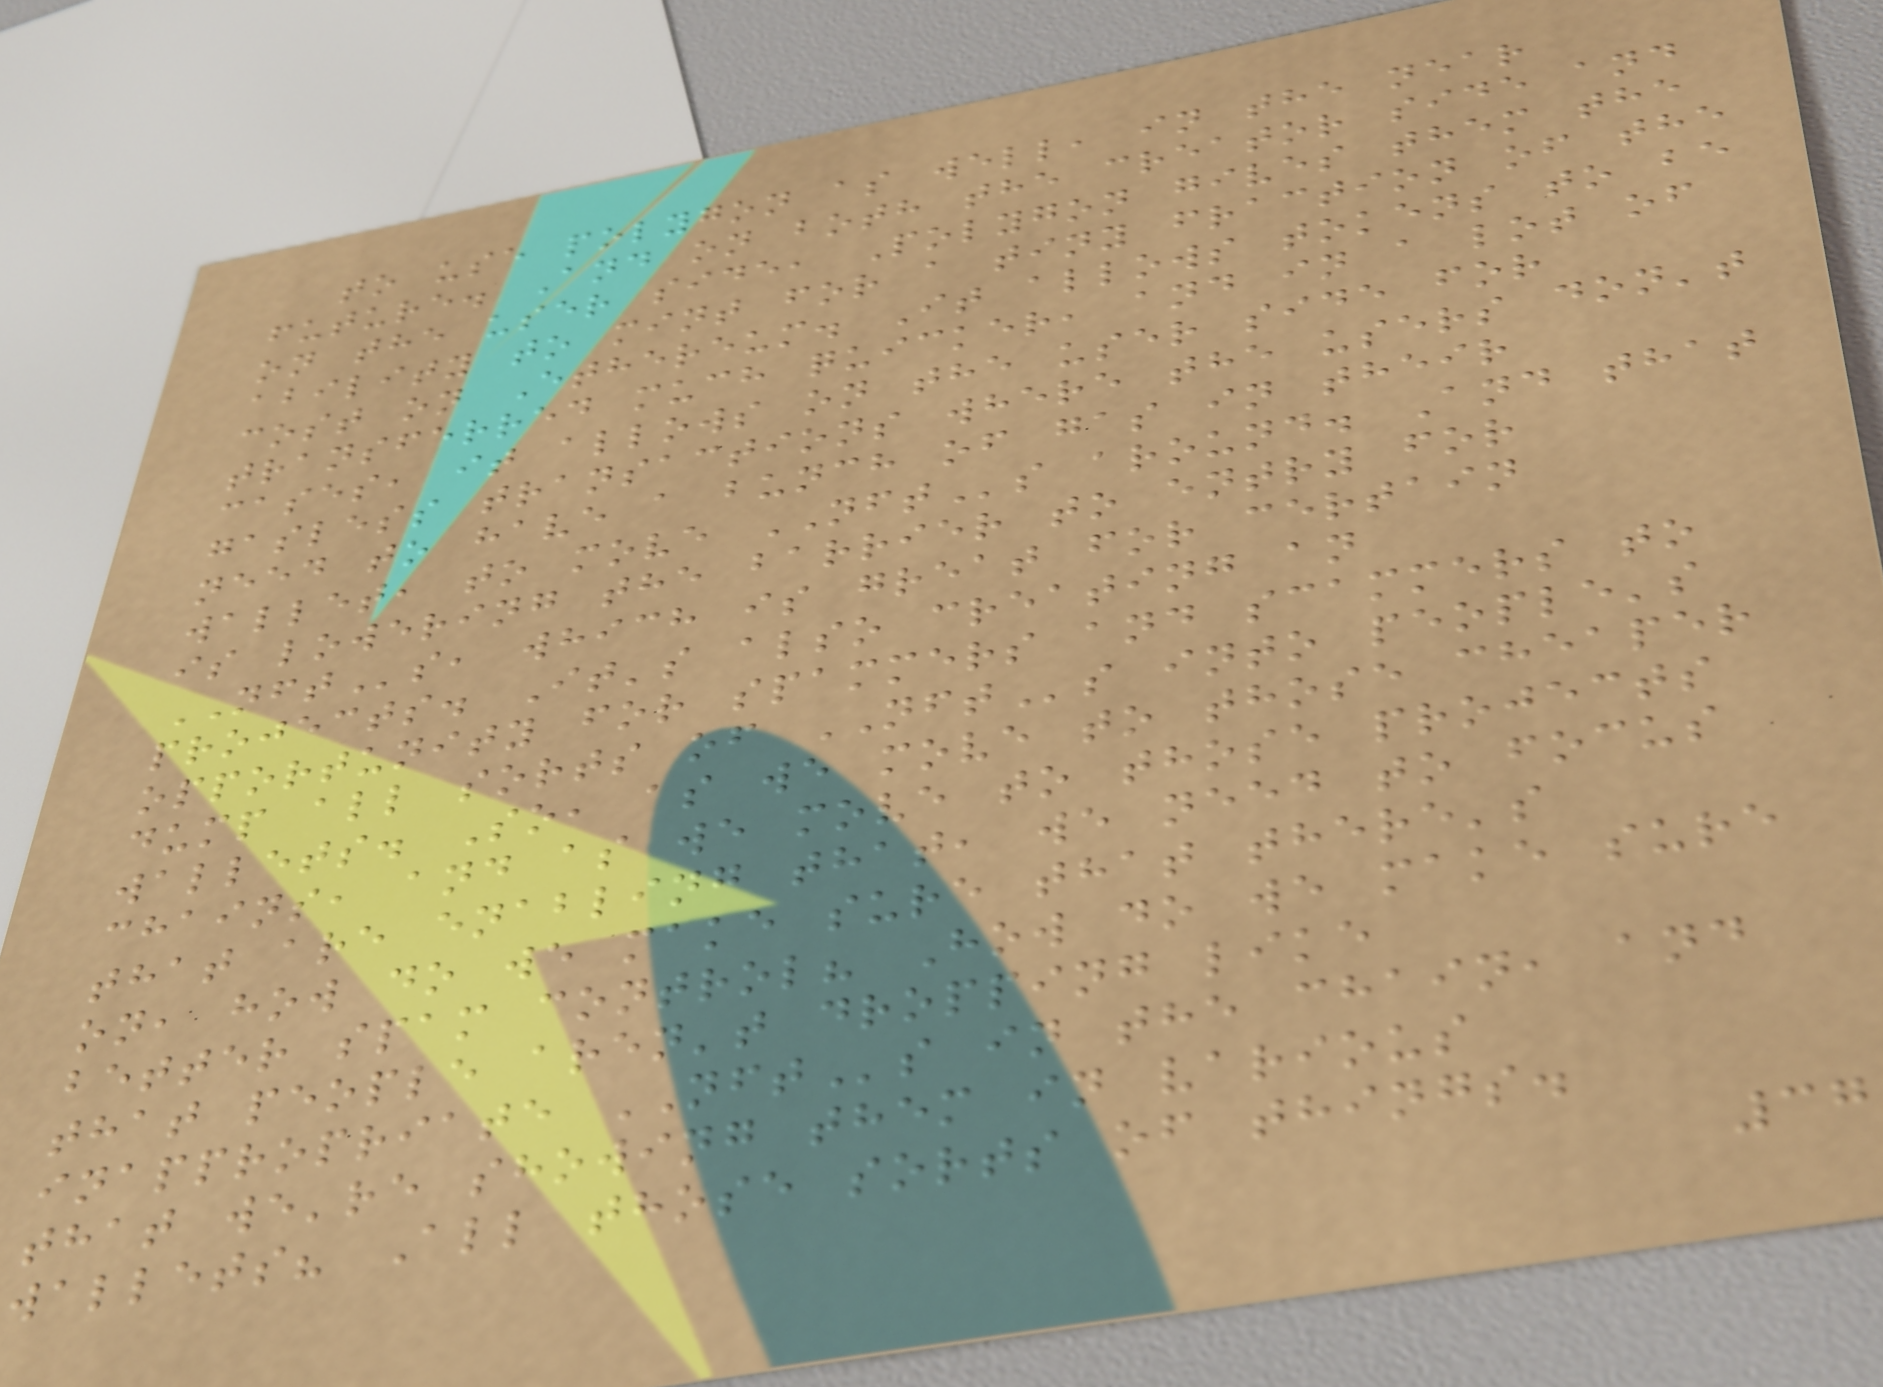to use polygon as well, in the near
future. And on both the creator side and
on the user side, Polygon gives them the
ability to mint for a tiny fraction of the
cost on Ethereum. It allows tokens to be
transferred much quicker, and in a lot of
cases, it allows on the user side for
gasless transactions where the users don't
need to have a bunch of gas in their
wallet, to move NFTs around. And that
is lowering the barrier to entry for
NFTs, which is great for certain
projects. It's also creating an
opportunity for spammers and scammers to
dump all sorts of NFTs into people's
wallets. So, as we move to those cheaper
chains, and as we move to those projects
that are enabling that, we need to focus
on, how do we make sure that there's
better spam control? How do we make sure
that people aren't dropping like
inappropriate NFTs in the chain, and
that we're showing them in various
wallets? All those sorts of things.
37
